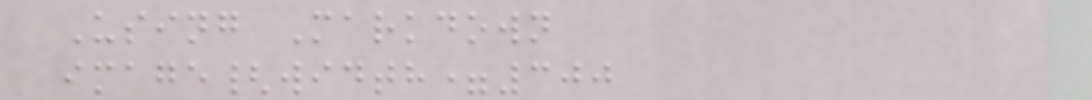Using Markdown
image{width=300
